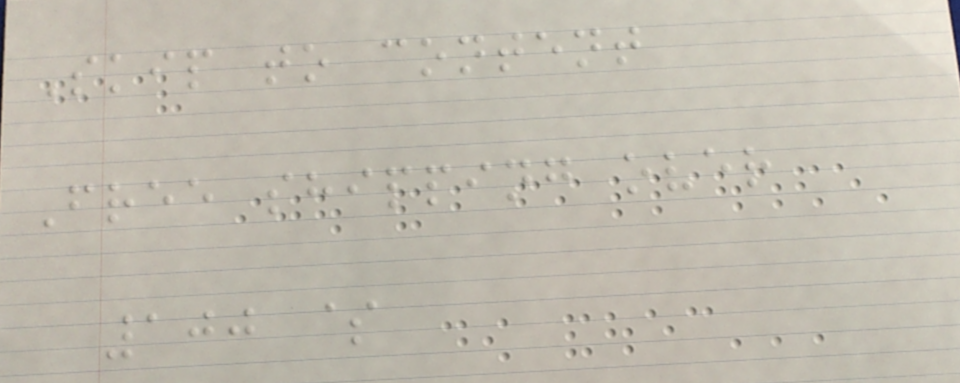Skip to content
Free shipping over
100 $
